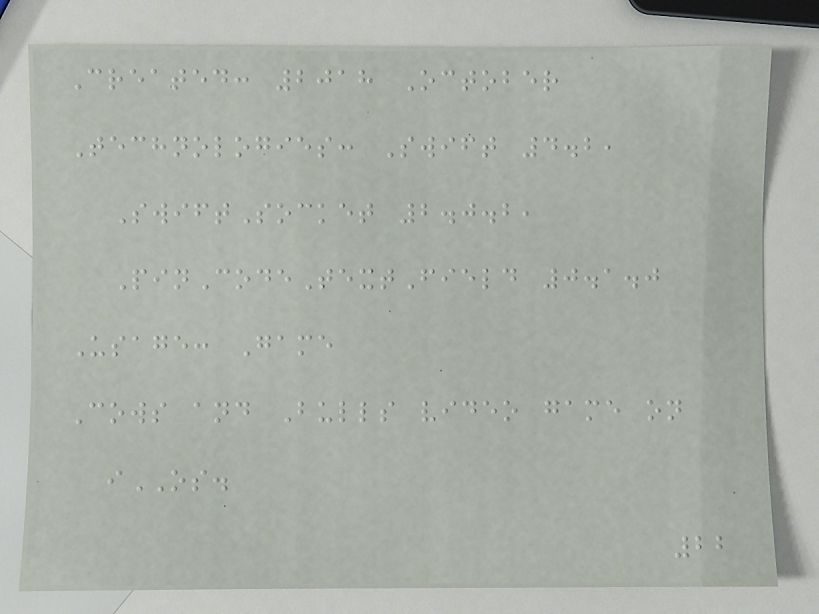Created: 2018 October
Technologies: Swift 4.2,
SwiftSocket 2.0.2,
PinCodeTextField 0.1.0
Usage: Game
Cows and Bulls video game on
iOS.
22
